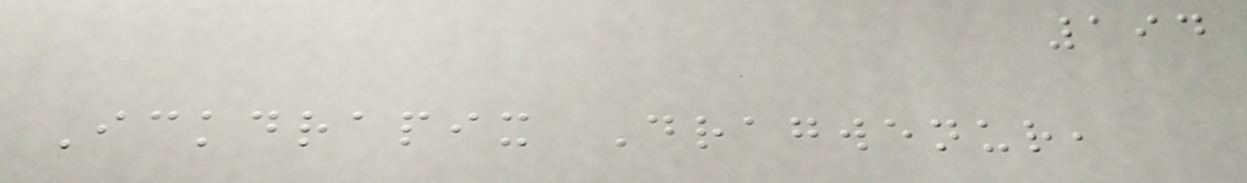194
Ickdrapix Dragwenur,
